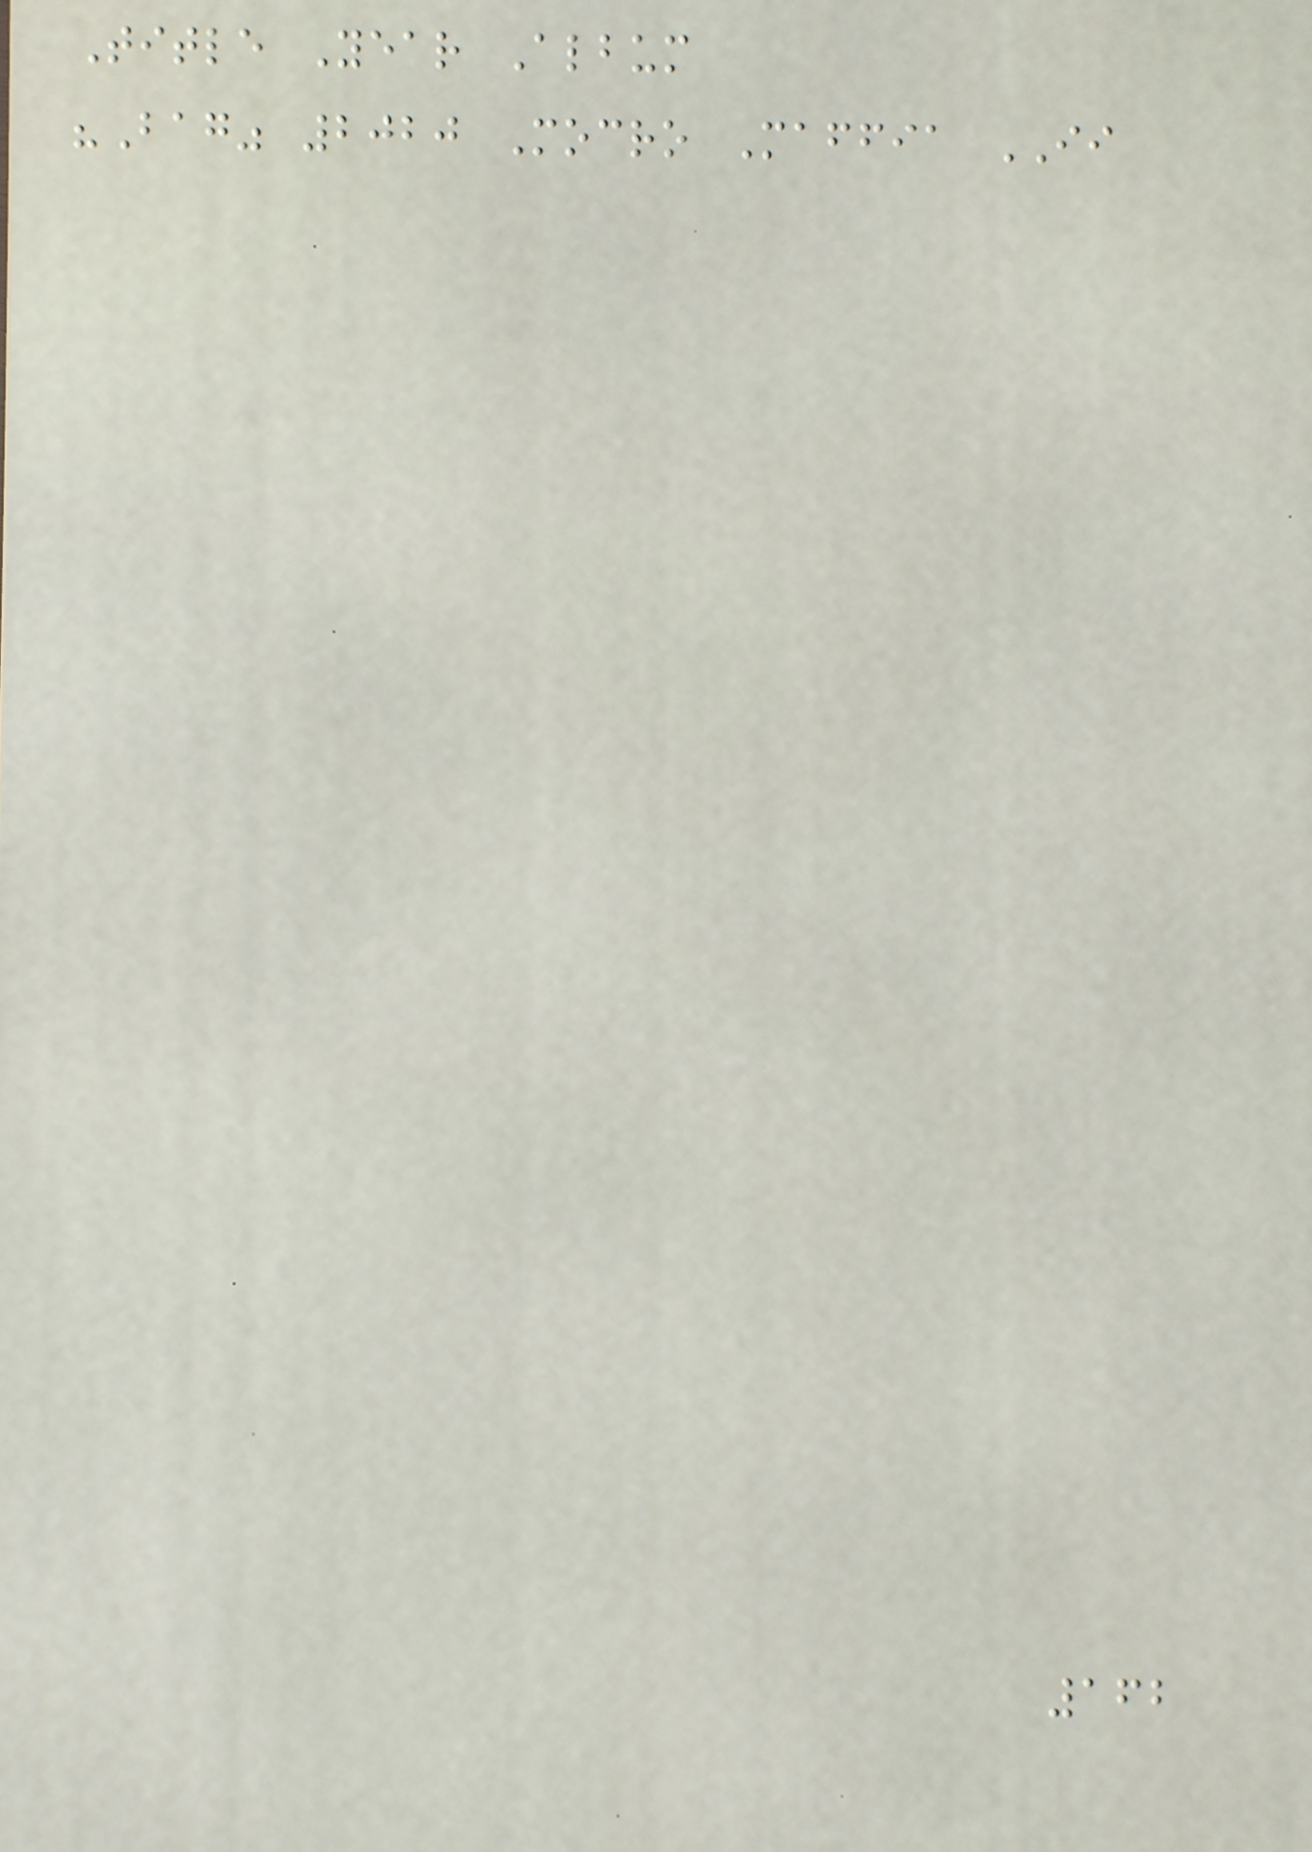Title Year Album
"Bag" 2020 Mocro Maffia II
162
